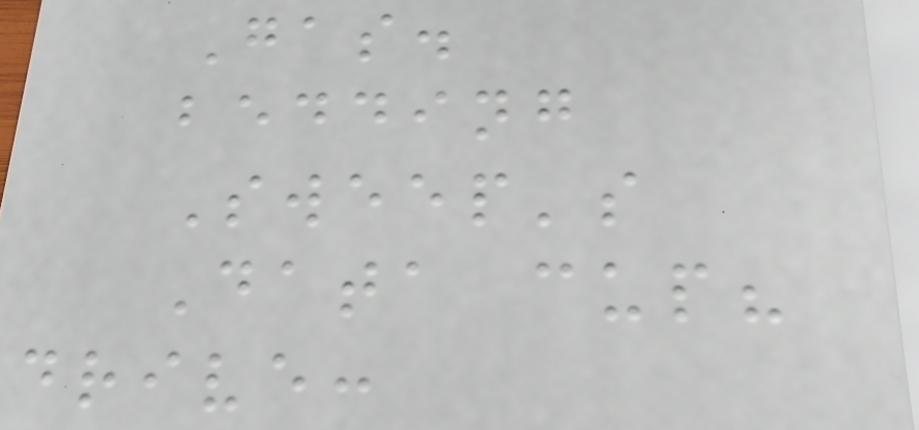Gas.
bedding
Sweep's
Data cup?
drive:
